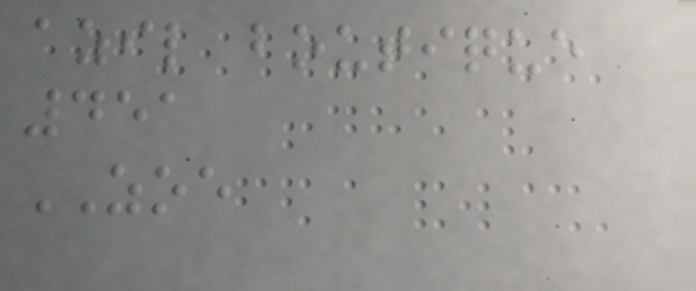azil boutique
451
ZOE
